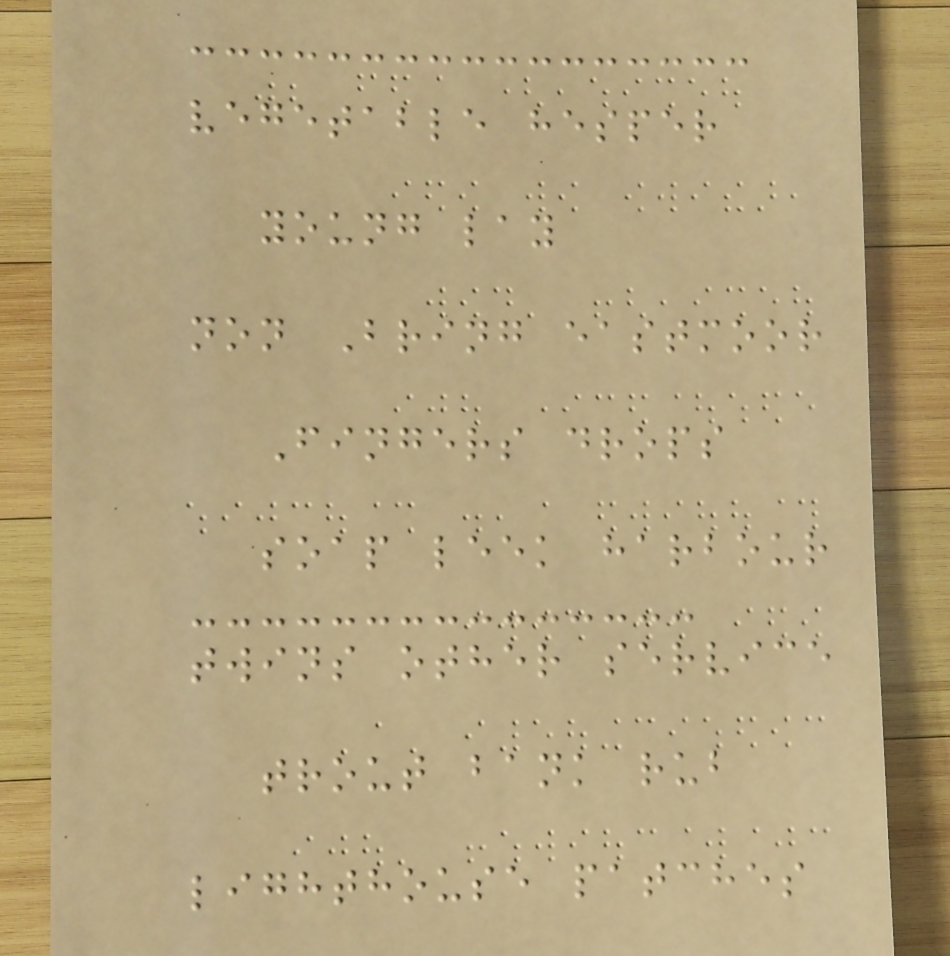vegetable hesper
young lay
non Bring eastmoor
Fingers drops
soap leek harbour
twins other service
trout bank rub
lighthouse patches
